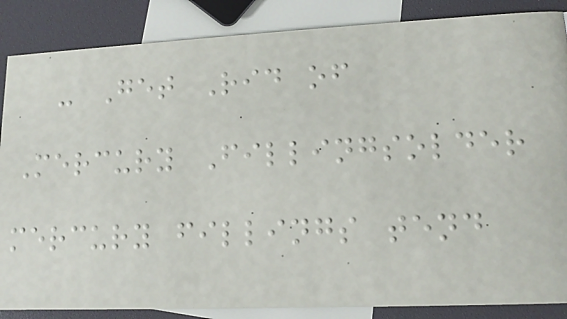- Get Rid of
Mercury Fillingsolder
mercury fillings tend
